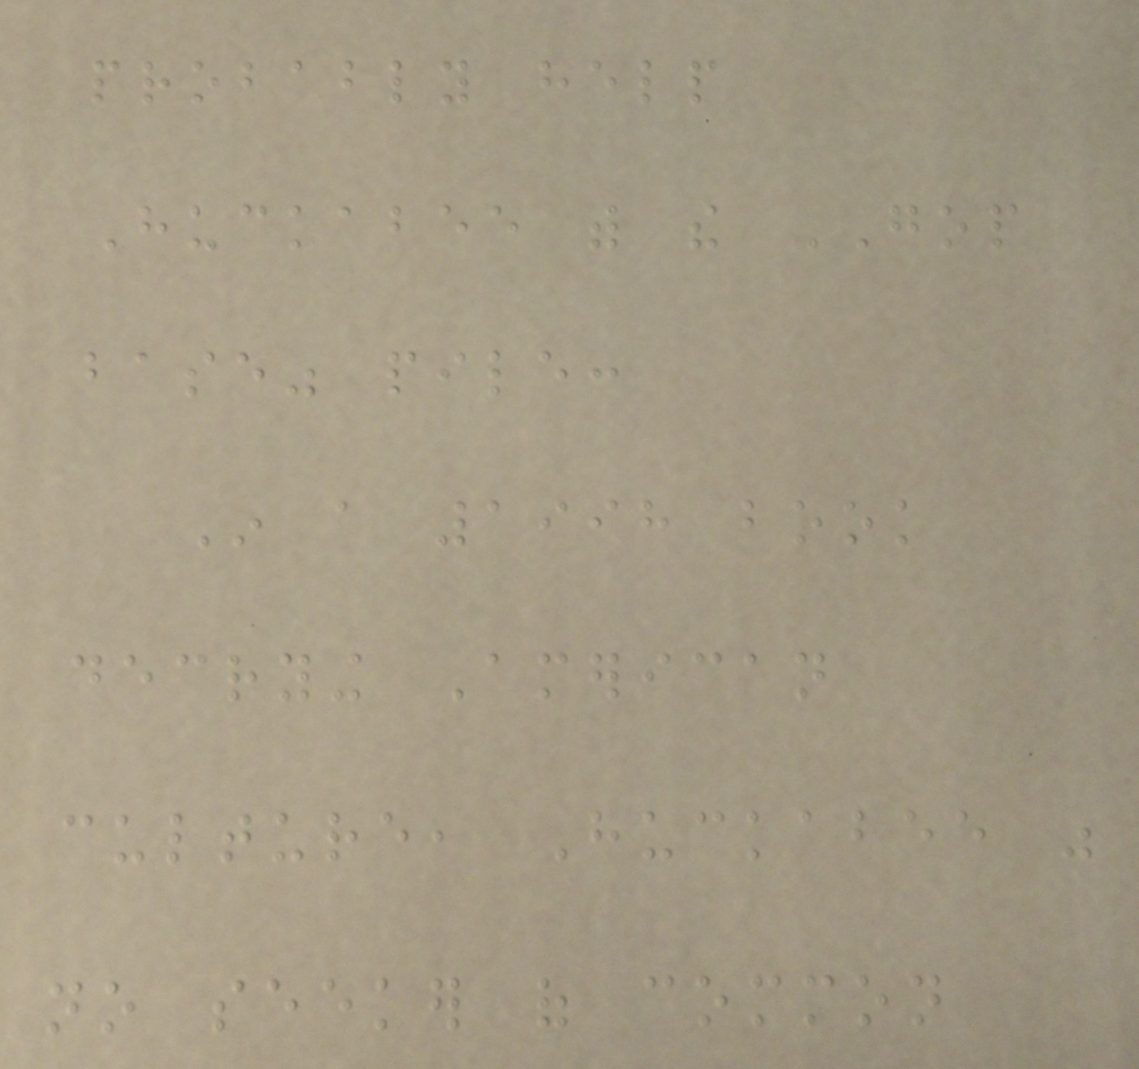probably help
Huckabee with the GOP
base" pile:
In a 1998 book
decrying American
culture, Huckabee was
no seeker of common
